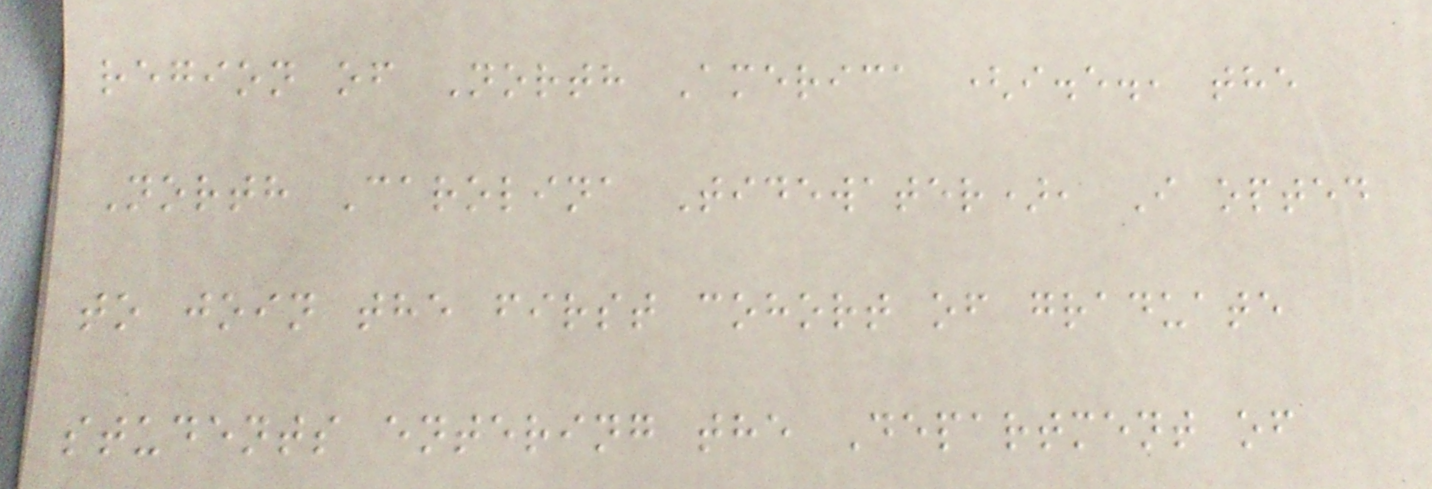region of North America (i.e., the
North Carolina Tidewater), I opted
to join the first cohort of graduate
students entering the Department of
